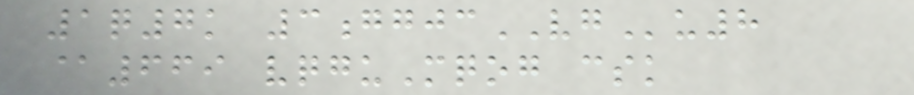1q7k 3ggjcVGu8
@669 vqguMqog csk
